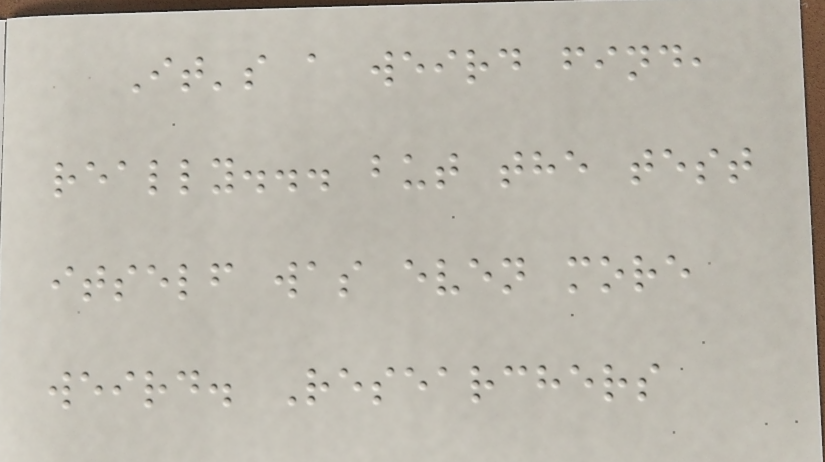It's a weird find,
really... but the test
itself was even more
weird. Researchers
